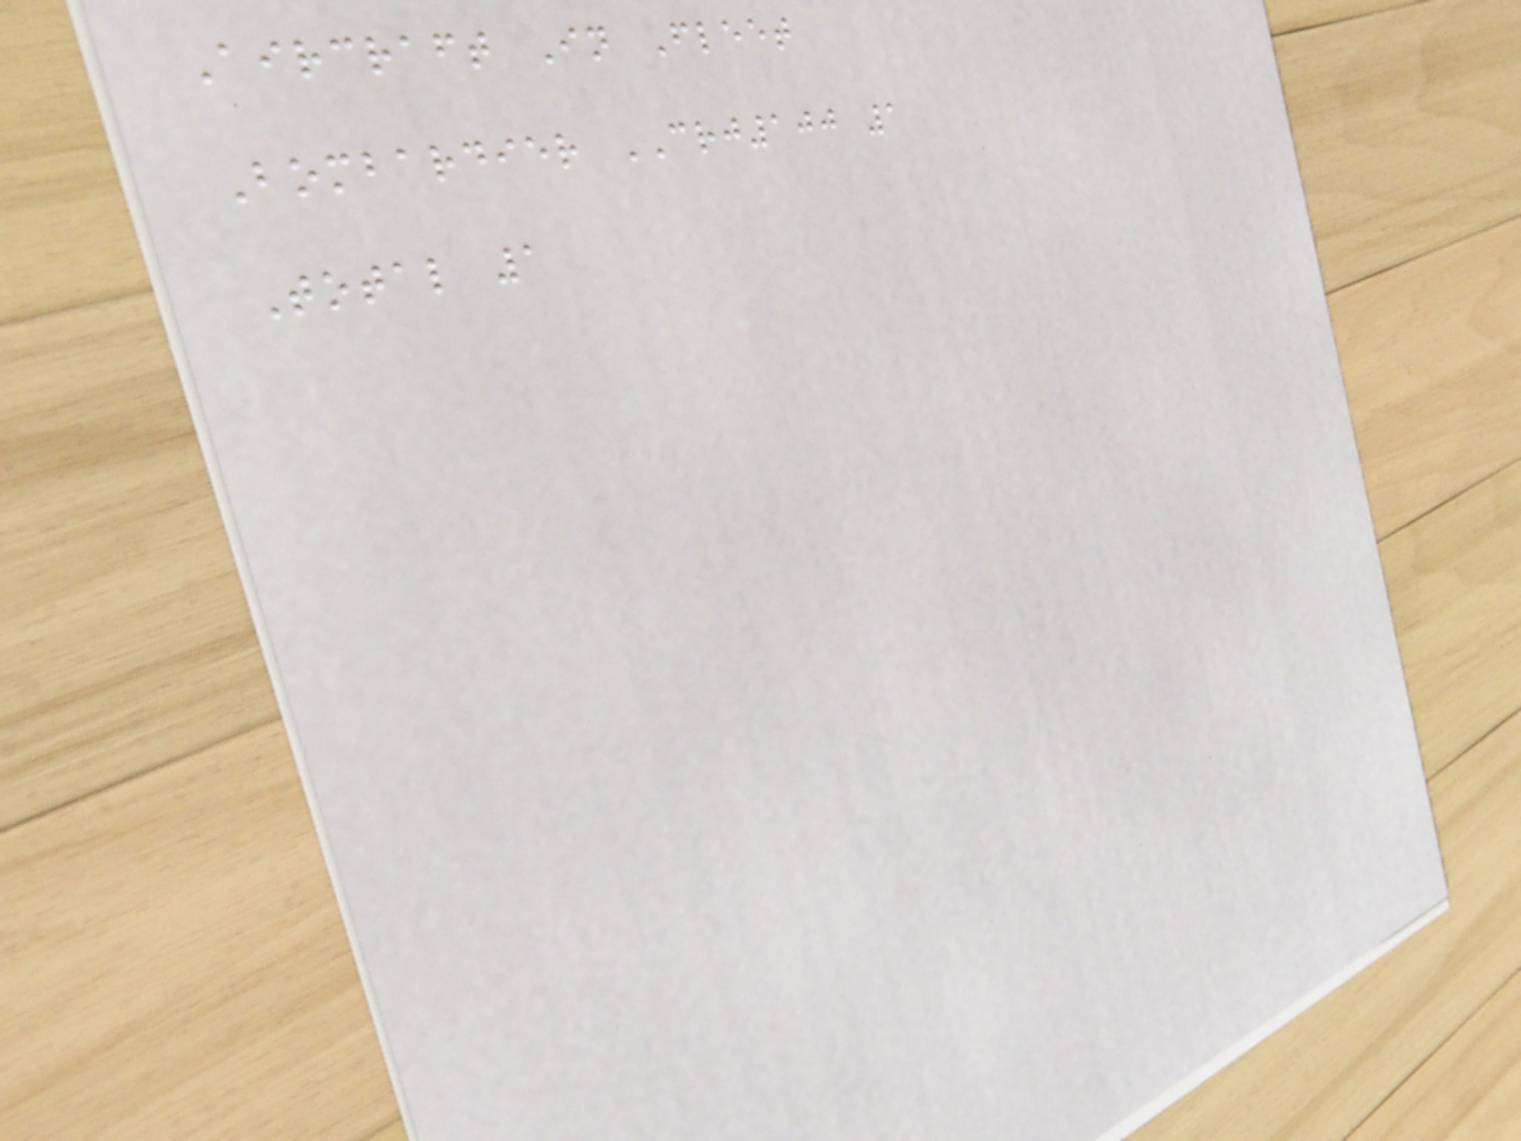Aircraft In Fleet
Bombardier CRJ100 1
Total 1
